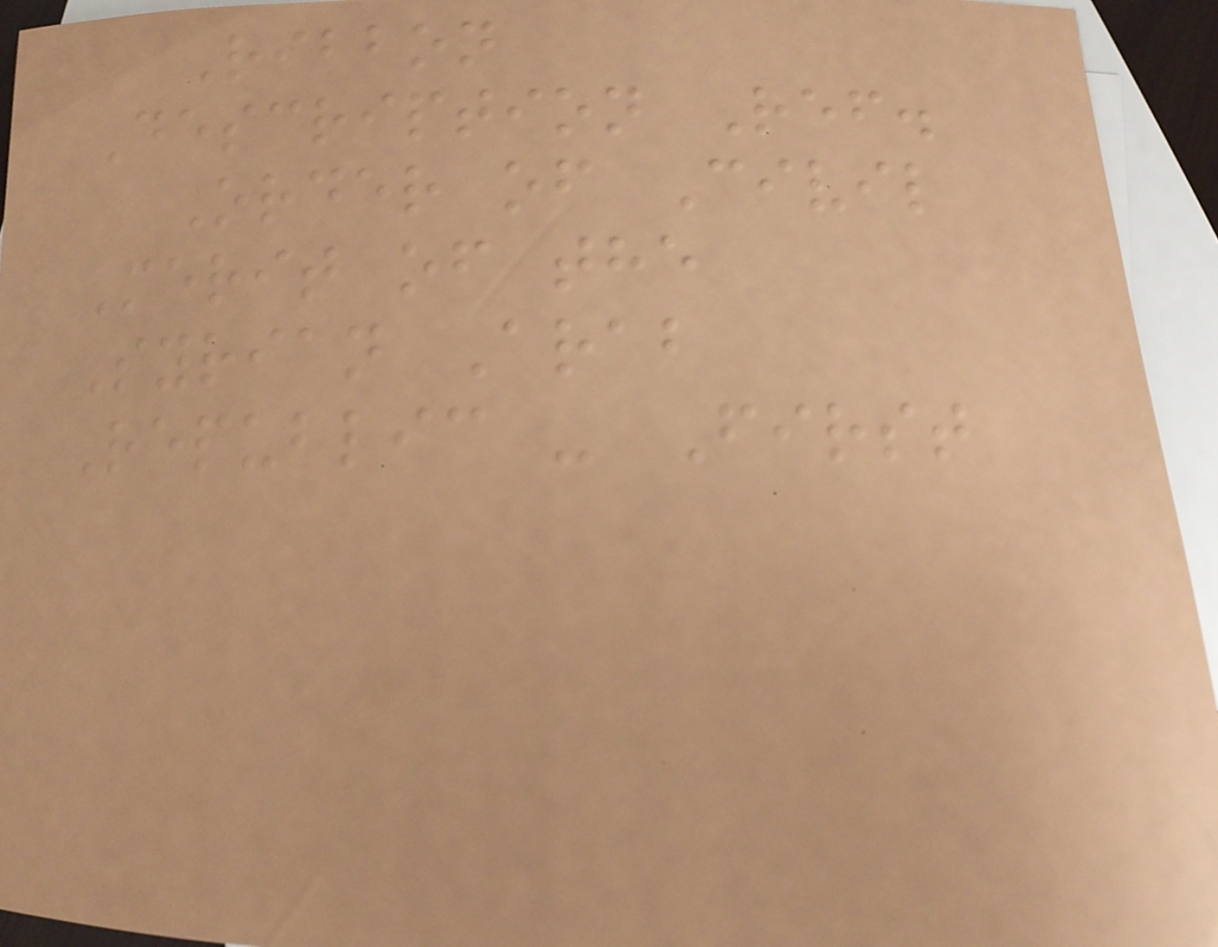Ribbon
Description Ref.
Order of Civil
Merit of the
Syrian Arab
Republic - First
